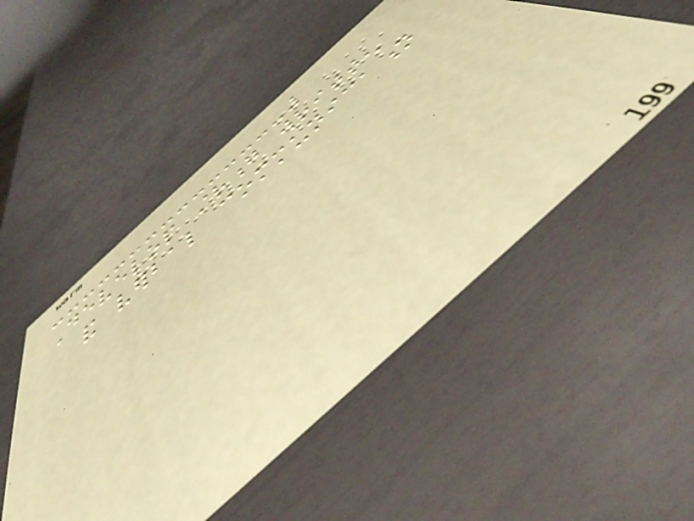Develop strong written
and verbal communication
